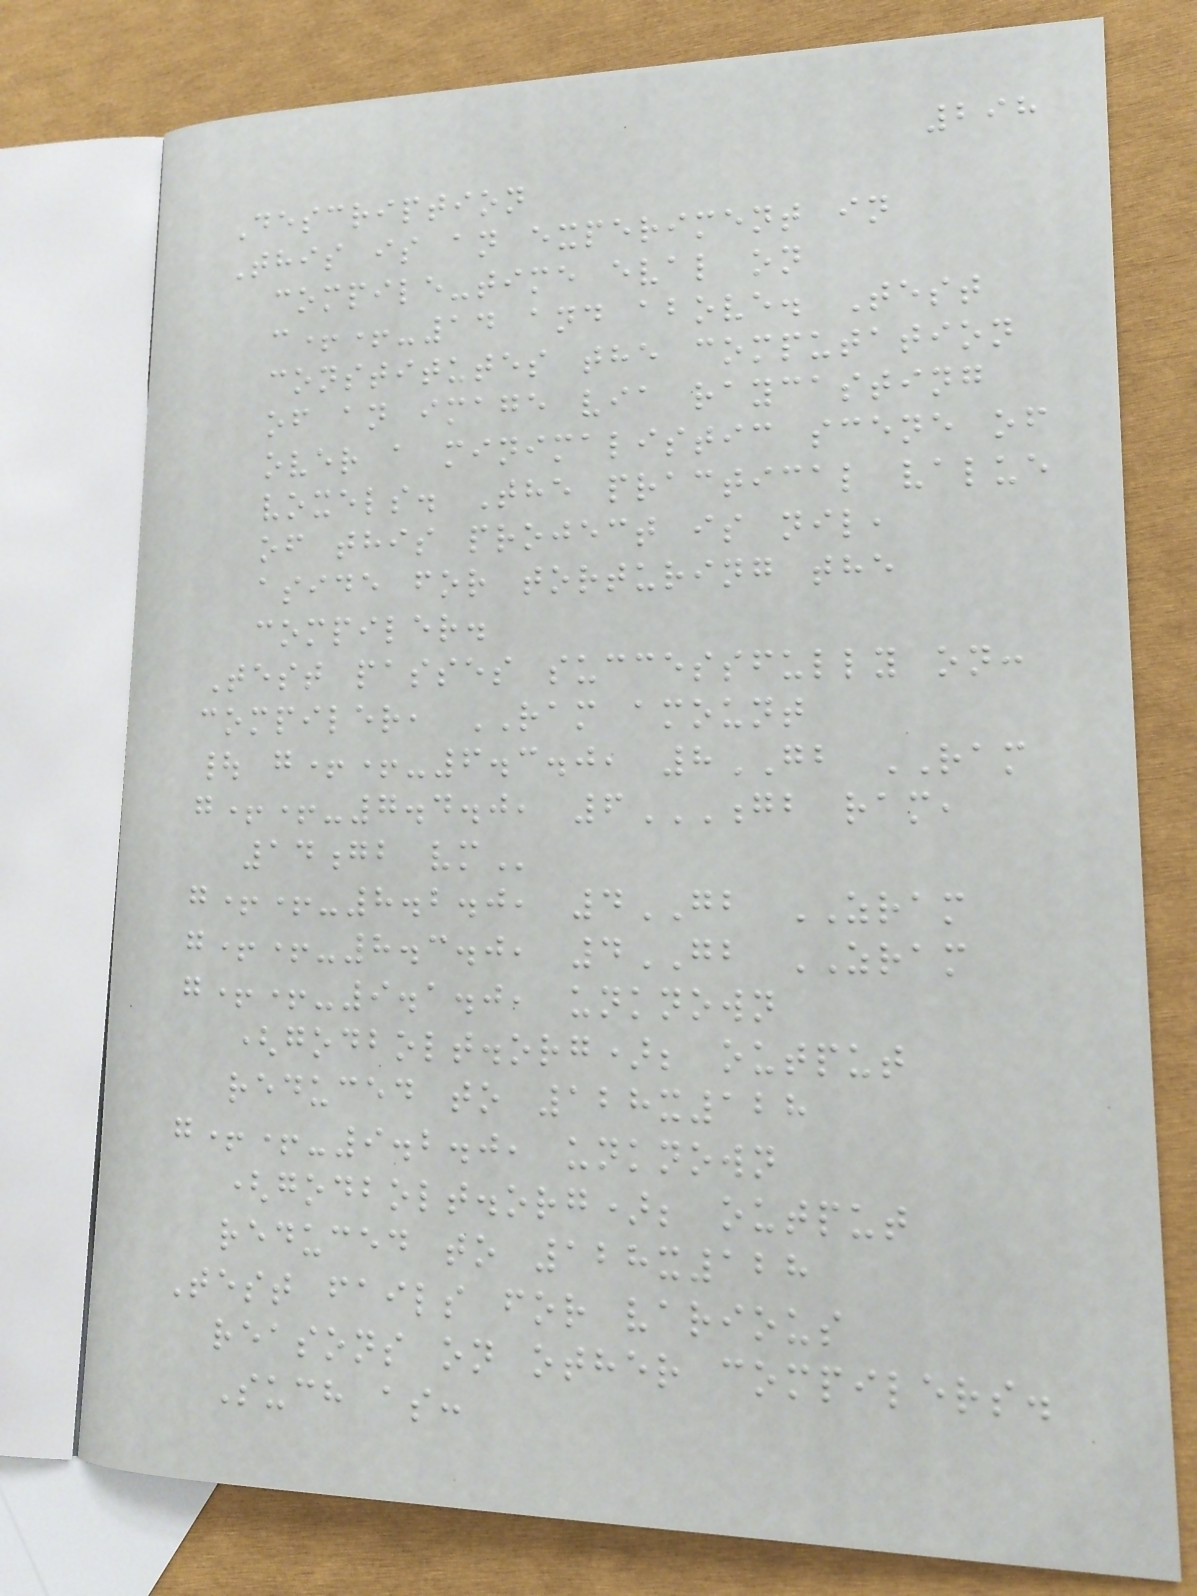298
Description
This is an experiment in
compile-time eval on
c++-14 and above. Test
constitutes the computation
of an image via raycasting
over a minimalistic scene of
voxels. The practical value
of this project is nil,
aside for torturing the
compiler.
Test passes successfully on:
compiler, RAM amount
| g++-6.3.0, 8GB RAM
g++-7.4.0, 6GB RAM,
14GB VM
g++-8.2.0, 4GB ZRAM
g++-8.3.0, 4GB ZRAM
g++-9.1.0, unknown
(godbolt.org); output
reduced to 128x128
g++-9.2.0, unknown
(godbolt.org); output
reduced to 128x128
Test fails for various
reasons on other compilers.
Such as:
